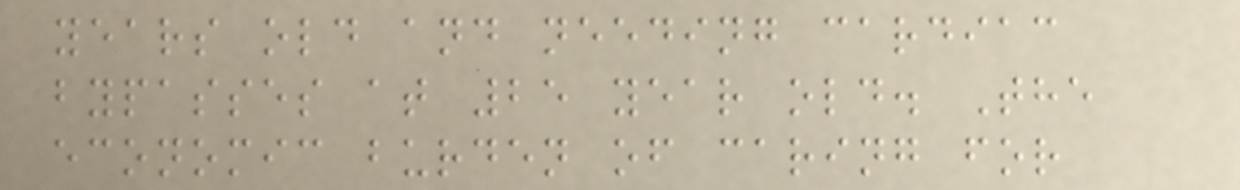years old and needing cardiac
bypasses at 25 year old. The
economic burden of caring for
